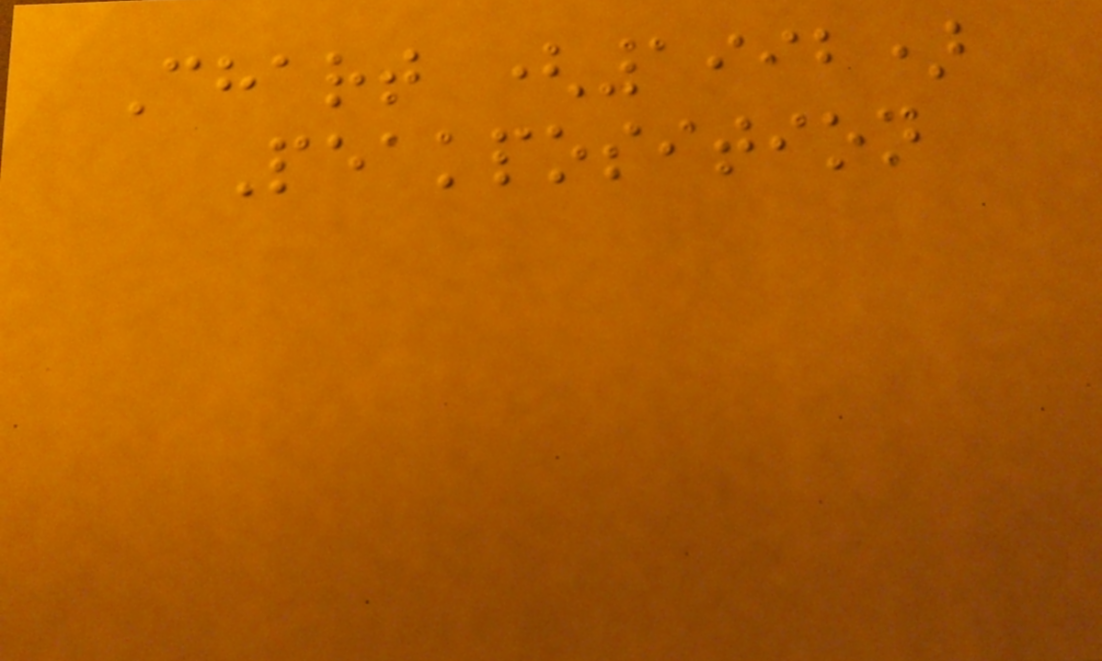Chart (1992)
Peakposition
